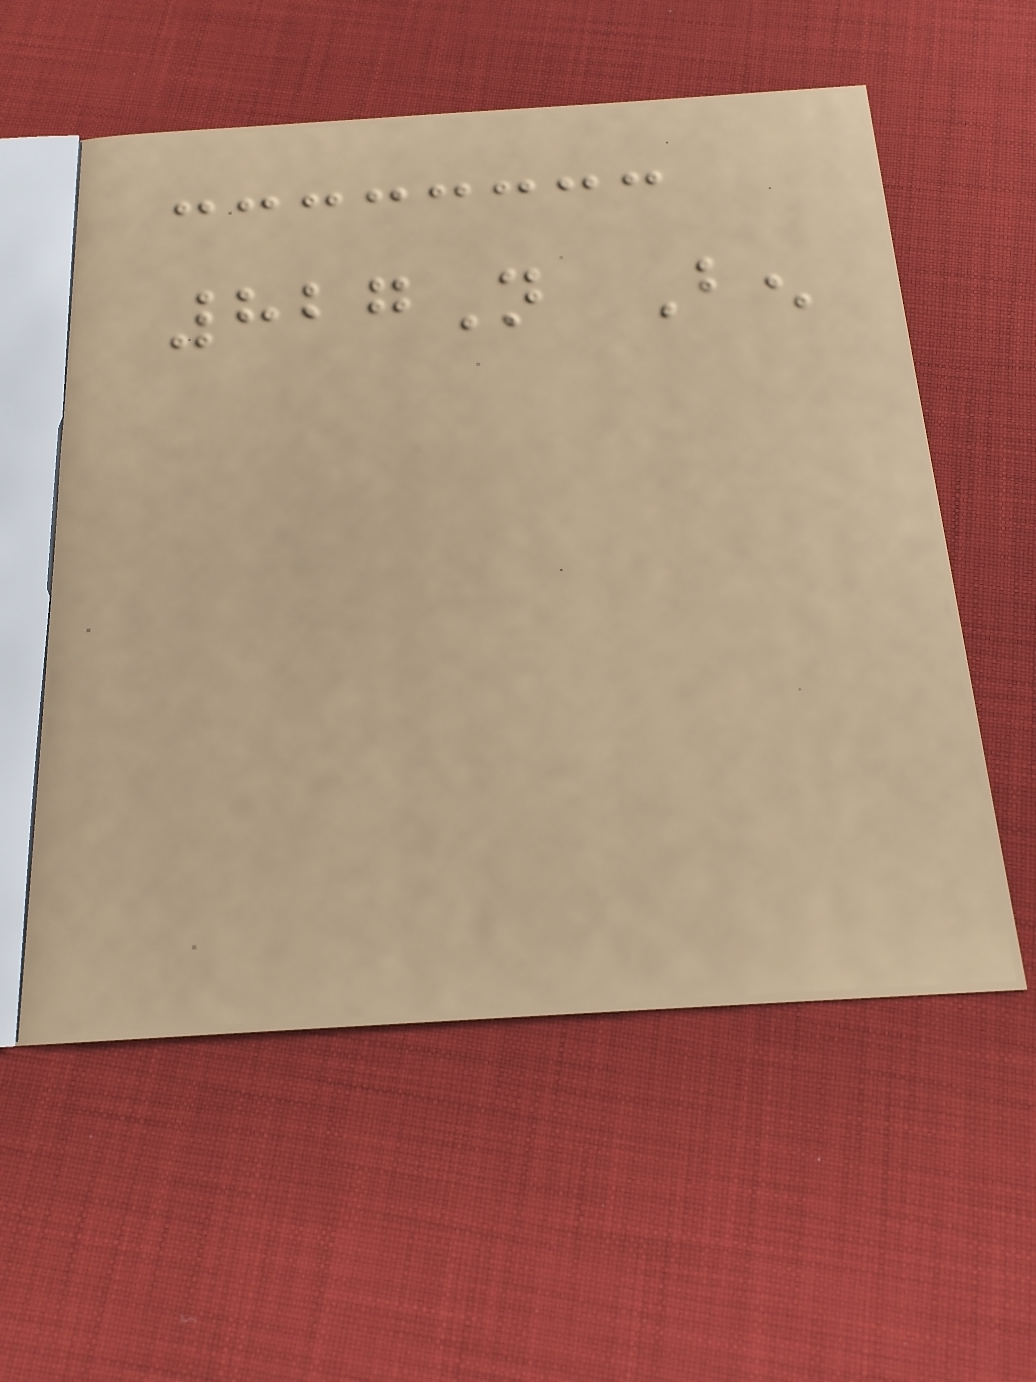827N Ben
